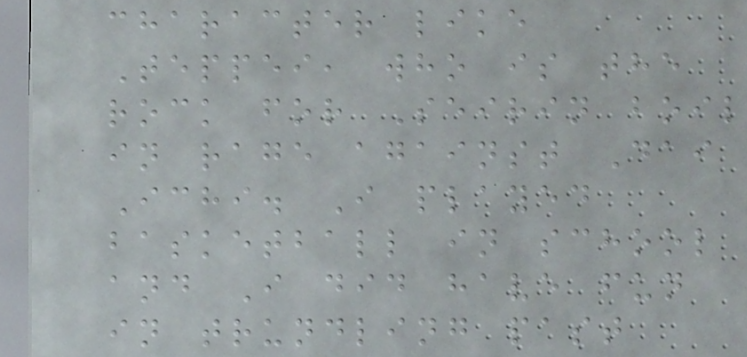character like
Teppei, who is the
rock for Seirin boil
in rage against Dai
Ichi. I played
basketball in school
and I did have fun
in trundling past
